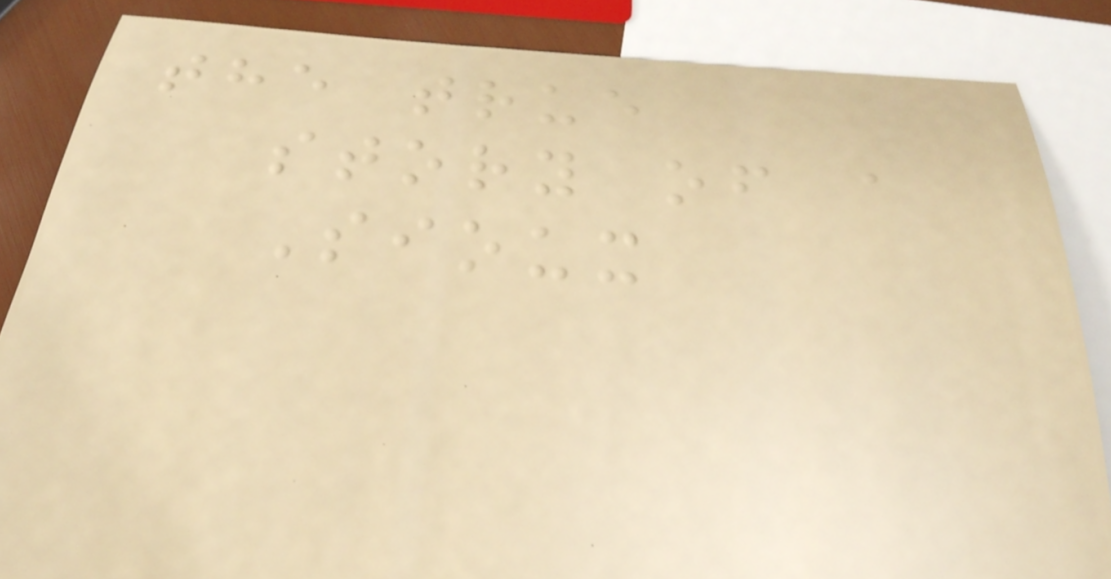the true
story of a
Sioux
